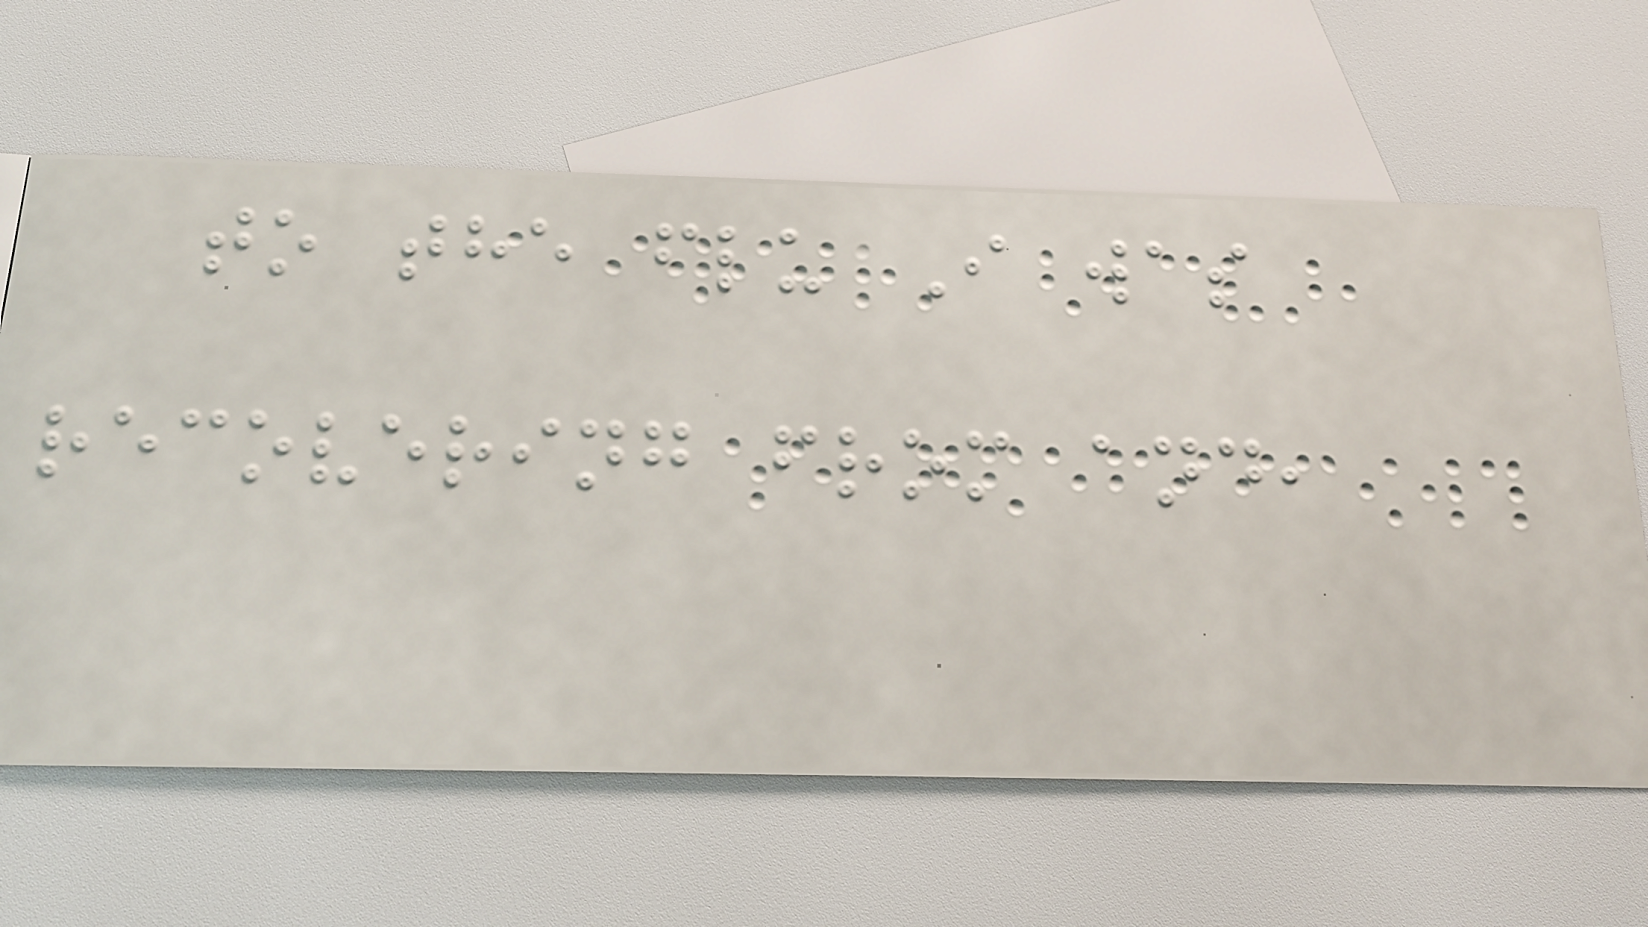to the flu I was
recovering from and,
